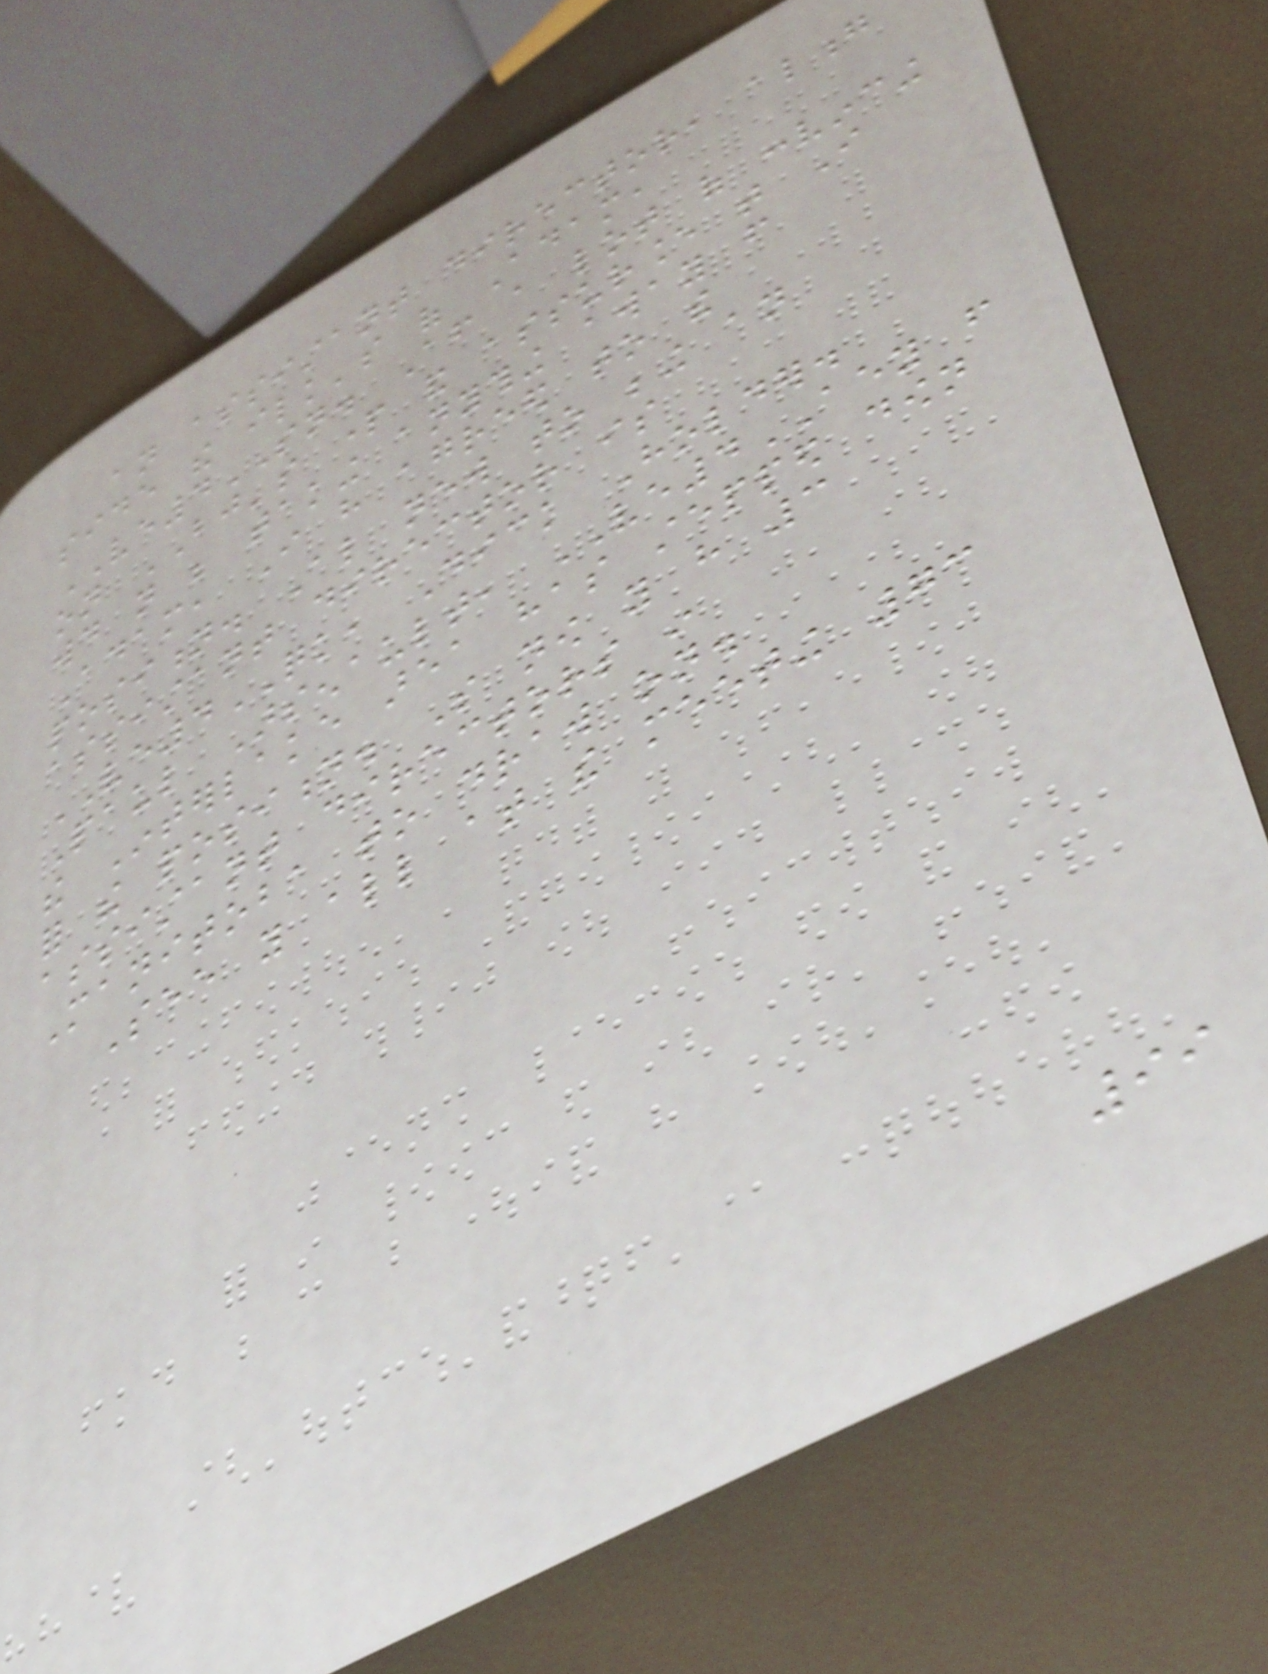an assistant director, along
side the ilk's of Adam,
VE4SN. After a lot of convincing
on BJ's part and assurance that I
would not be taking anything away from
Adam, I have agreed to the
position. Also new to being an
assistant director is
VE4QK, Dick Holder.
Paul Arsenault, VE4AEY from
the Interlake area has stepped down
for the position. So now you have 3
assistant directors in
Manitoba to draw on.
See you all at the meeting 73
99
